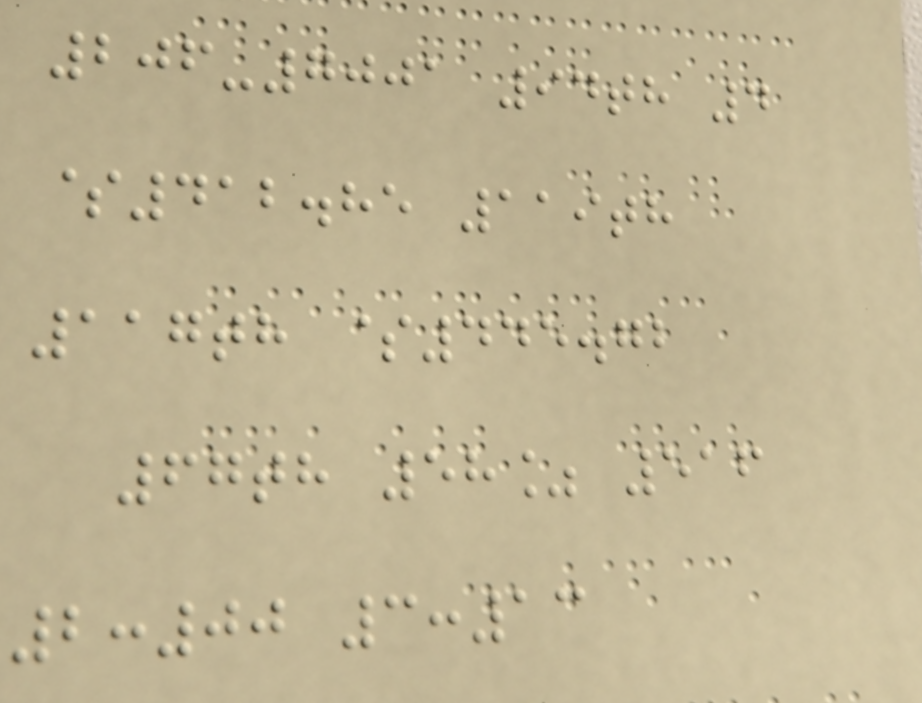206-7001 94th 4
$412.85 119th
117th $445.72
67th 58% 516
2:00 3:13
